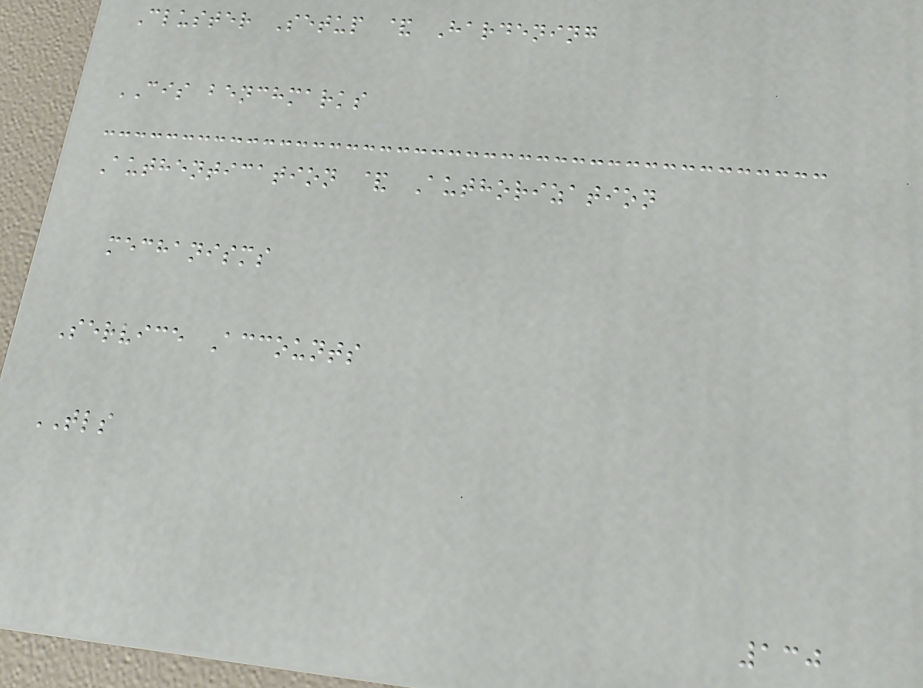Cluster Setup & Hardening
CIS benchmarks
Authentication & Authorization
mechanisms
Service Accounts
TLS
130
